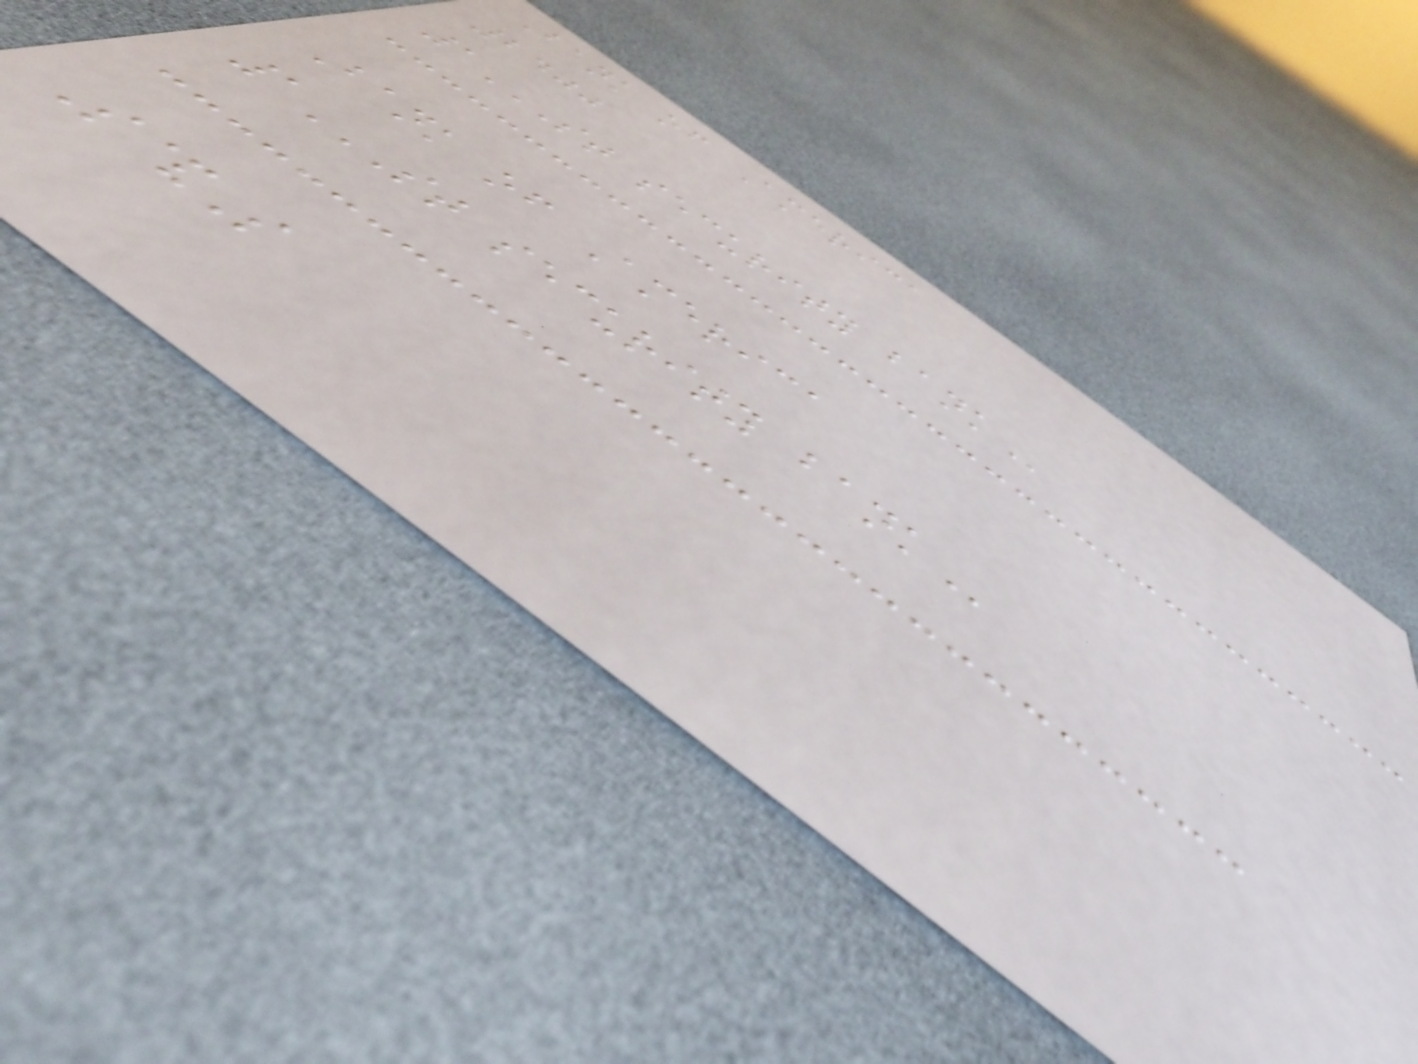Bank of America
2400
1ST SECURITY BANK
Bank of America
1ST SECURITY BANK
S&S
